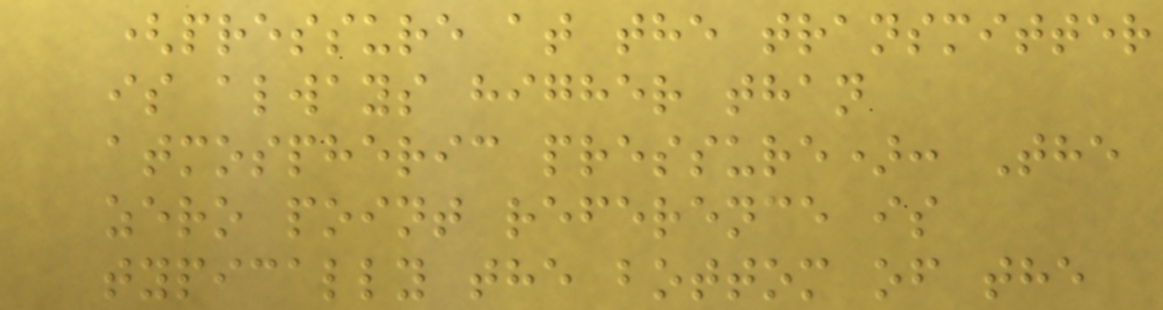(pressure at the transmitter
is always higher than
atmospheric pressure): The
zero point reference is
typically the bottom of the
